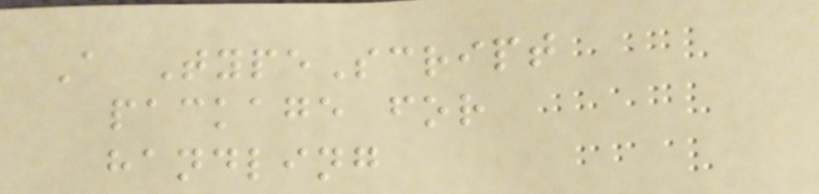A TypeScript
package for
handling
